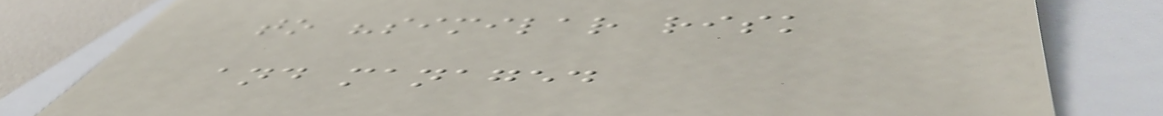to "similar risk
and managed
